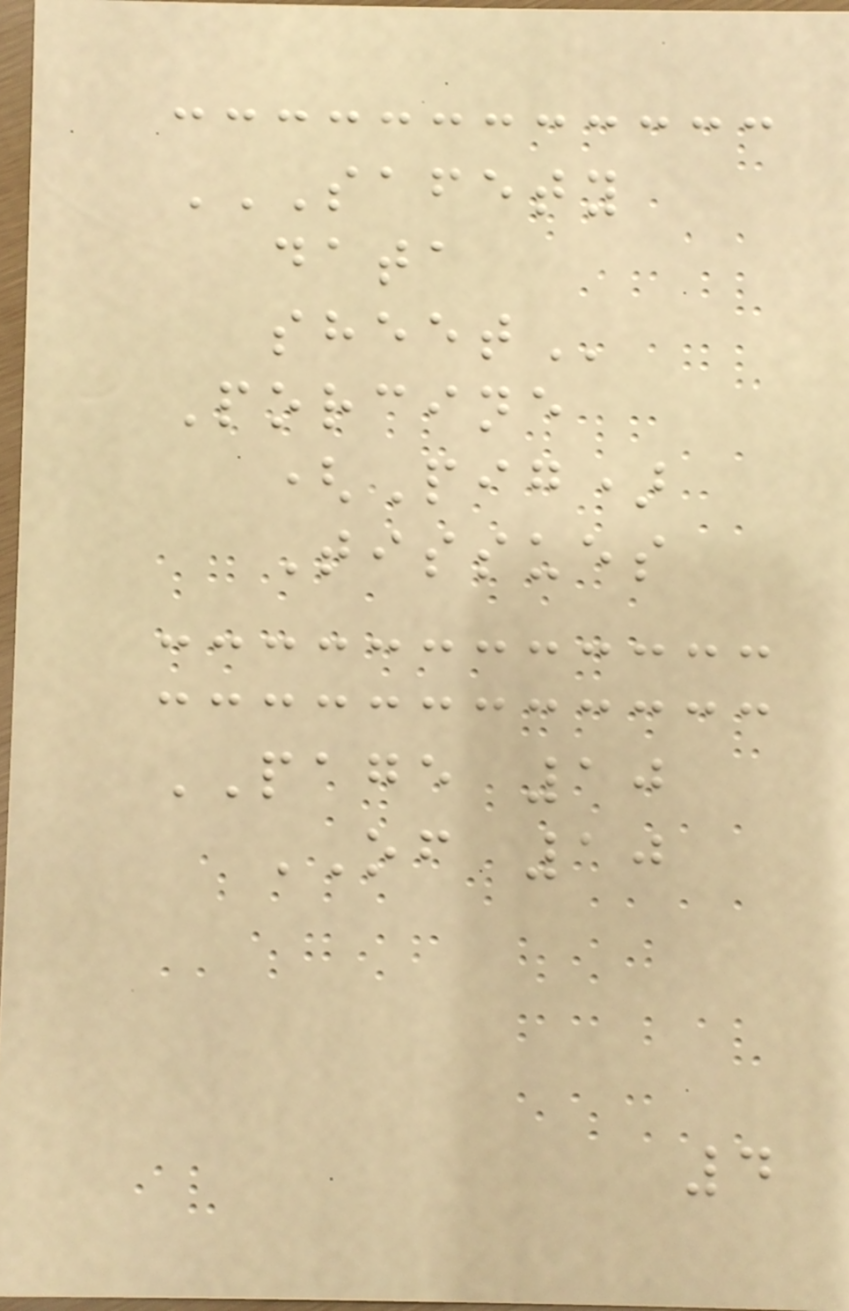SAFETY
DATA
SHEET
Porcine
(Pig)
Tissues
PAGE 10
OF 10
4
